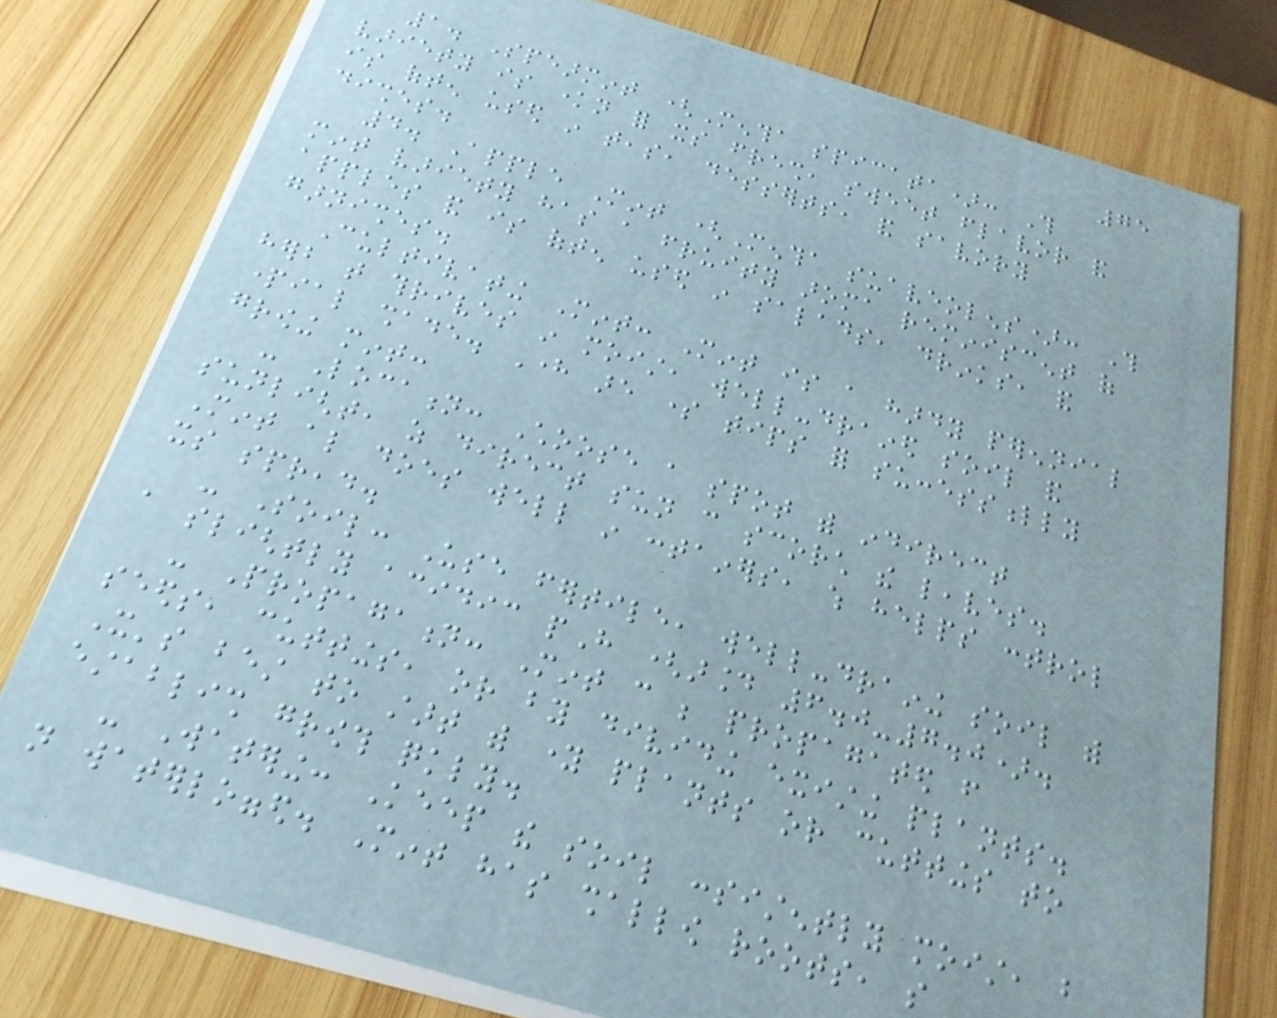75
1. Spearmint (Mentha spicata): This
variety is known for its fresh, sweet flavor and
is often used in teas, desserts, and savory
dishes.
4. Apple Mint (Mentha suaveolens): This
mint variety has a fruity aroma reminiscent of
apples and is often used in salads, drinks, and
garnishes.
Cultivating Mint: Mint is a hardy perennial
herb that thrives in moist, well-drained soil and
partial shade. Here are some tips for successfully
growing mint:
- Location: Choose a spot with indirect
sunlight, as direct sun can scorch the leaves.
Mint also does well in containers, which helps control
its spread.
- Soil: Use fertile, well-draining soil with
a slightly acidic pH (around 6.0-7.0).
- Propagation: Mint can be propagated from
seeds, cuttings, or by dividing existing plants.
It's best to start with young plants or cuttings to
establish growth quickly.
- Watering: Keep the soil consistently moist, but
not waterlogged. Mint has shallow roots, so
